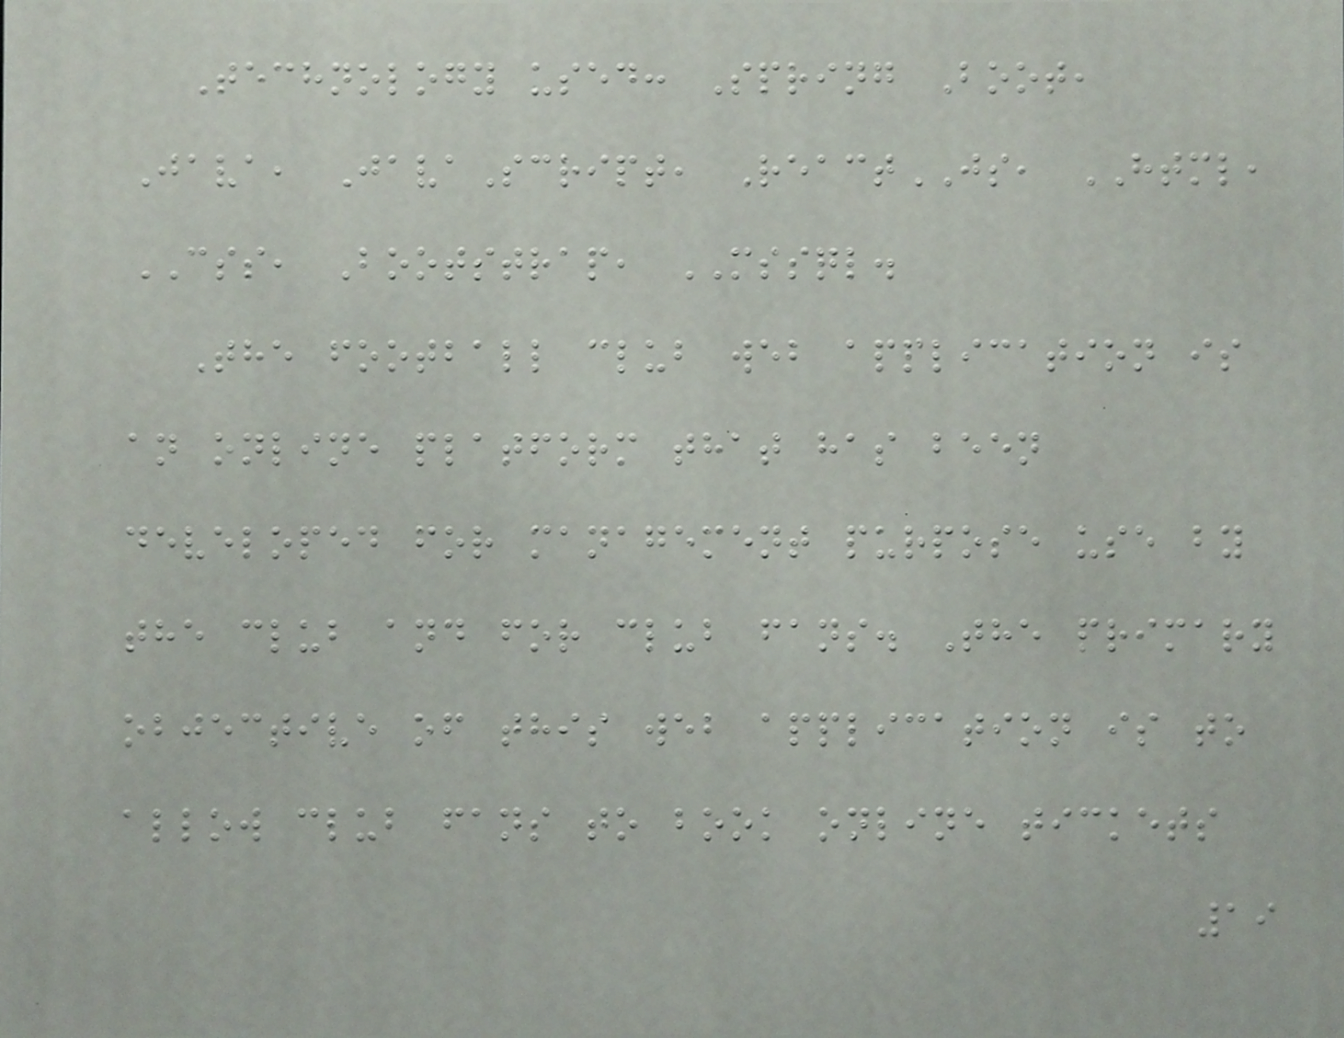Technology used: Spring Boot,
Java, JavaScript, ReactJS, HTML,
CSS, Bootstrap, MSSQL.
The football club web application is
an online platform that has been
developed for management purpose use by
the club and for club fans. The primary
objective of this web application is to
allow club fans to book online tickets
19
